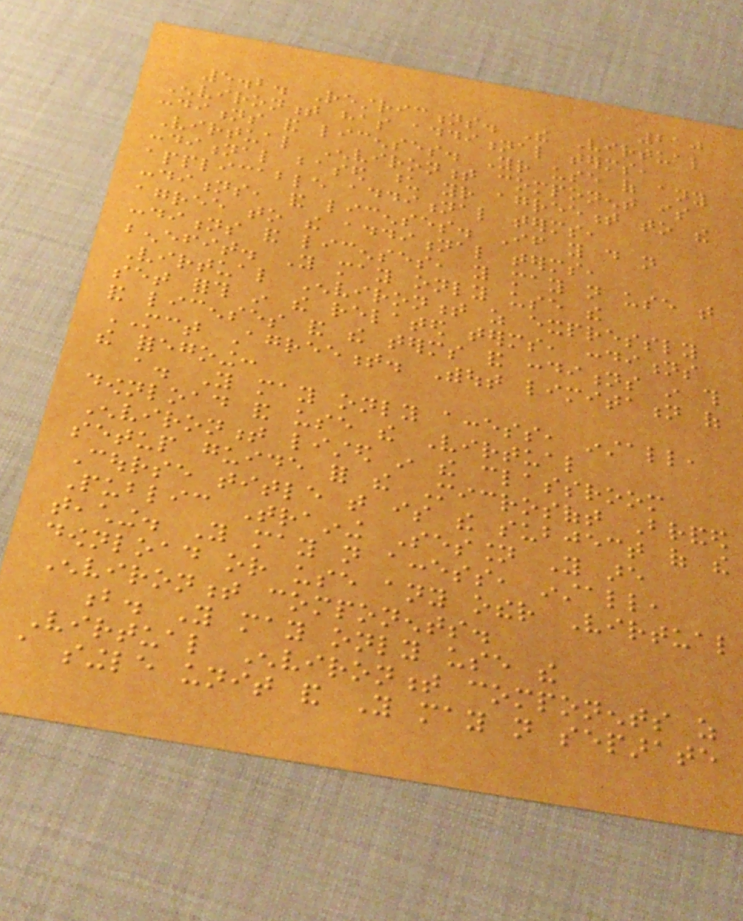210
5.2. Restrictions. The Virtual
Environment has additional terms,
conditions and licenses. Your use of any
Virtual Environment component is
conditional based upon your agreement to the
applicable additional terms,
conditions, and licenses. If you do not
agree to the additional terms,
conditions and licenses, you may not use that
benefit. You may only use the
Virtual Environment as expressly
set forth in the related terms, conditions
and licenses and the terms and conditions in this
MCT Agreement. Without limitation of
the foregoing:
a. You may only access, install,
download and use the Virtual
Environment listed in the classroom
setup guide for the Microsoft Branded
Course title that is the subject of the
Public Training Session You are
teaching. You may not access, install,
download or use any other Virtual
Environment components.
b. You may only use the
Virtual Environment components as
a single unit and You may not separate
